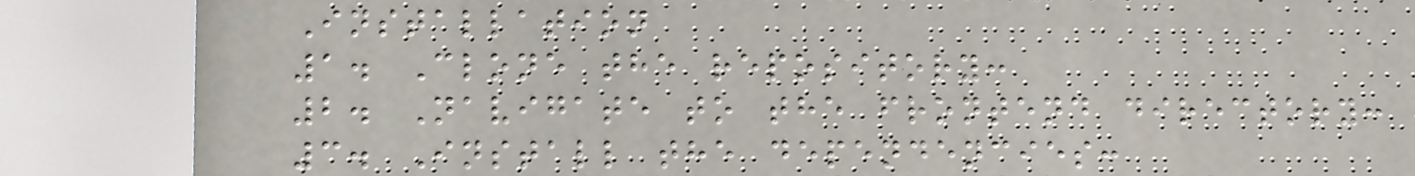Installation
1. Clone the repository:
2. Navigate to the frontend directory:
3. Install the dependencies:
